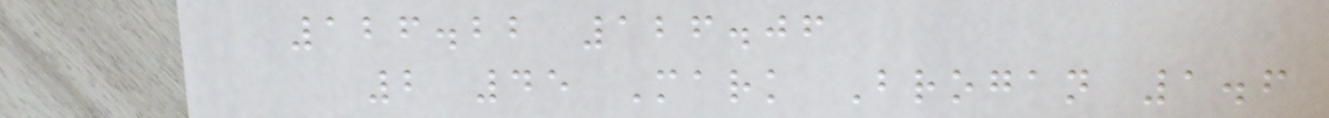126.22 126.06
2 45 Mark Brogan 1.6
